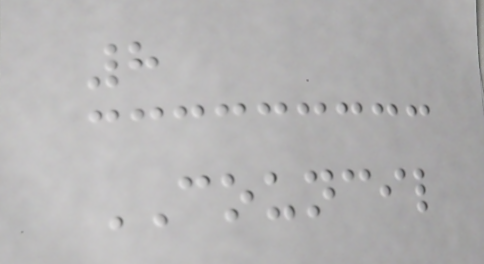8
COUNCIL
